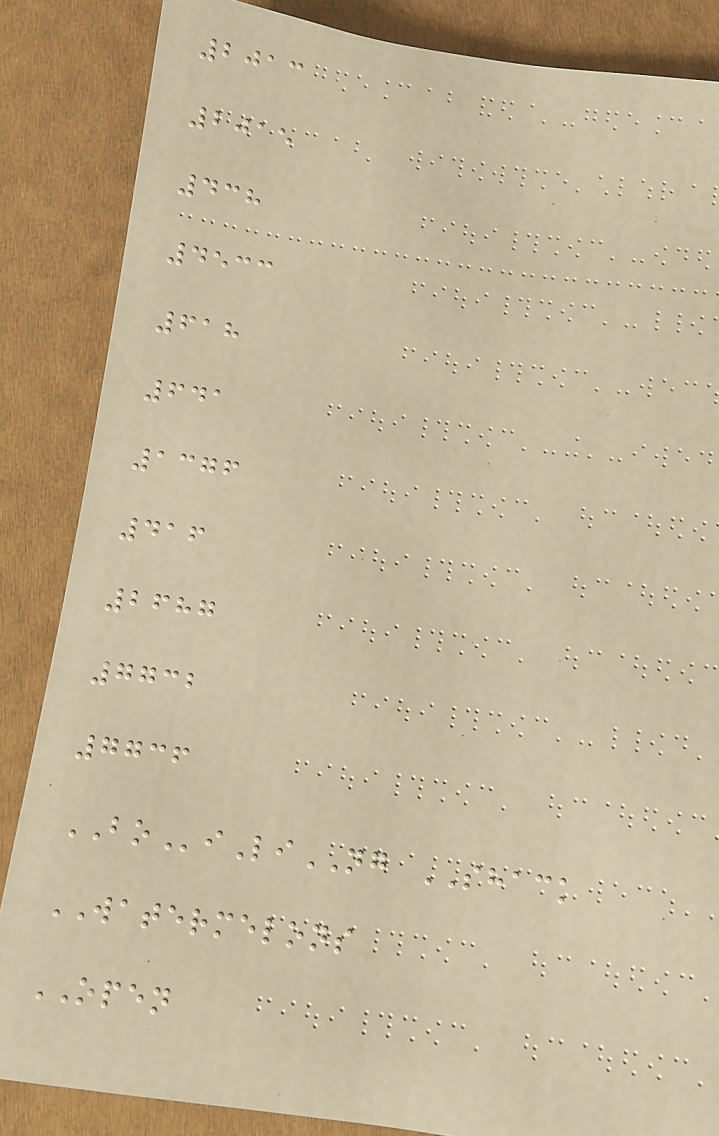2013
2015
438
4533
618
641
1376
416
2687
7732
7736
BOiLiNG SHACK
WATERMELONS
OPEN
